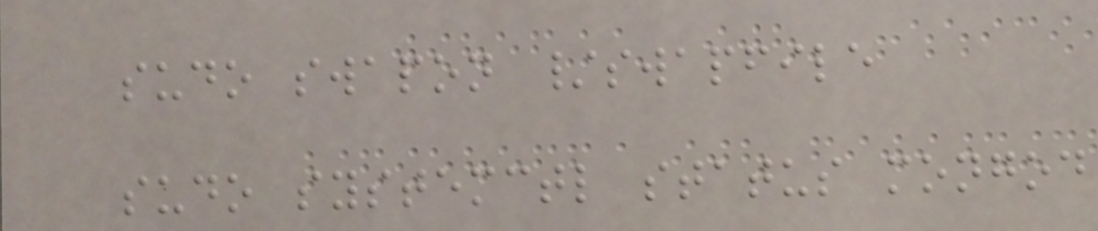sudo swapon /swapfile
sudo systemctl status mongod
